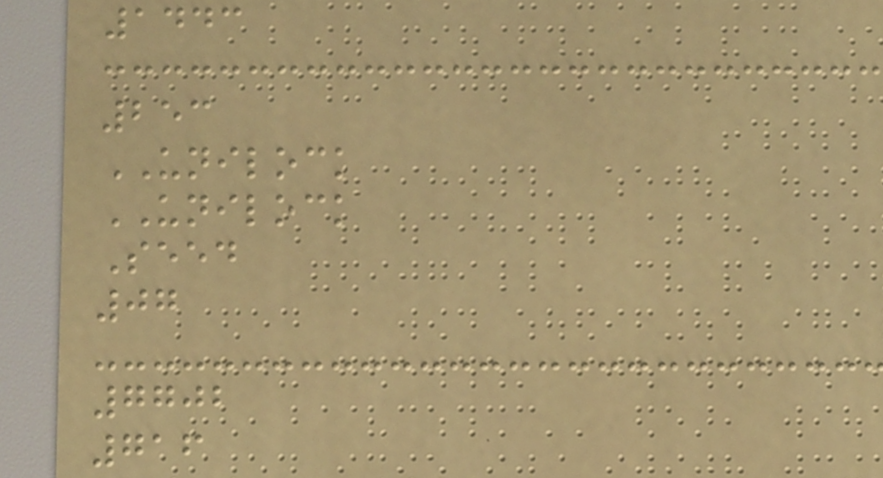1443
253
UNILOCK
UNILOCK
Seed
07
7702
716
